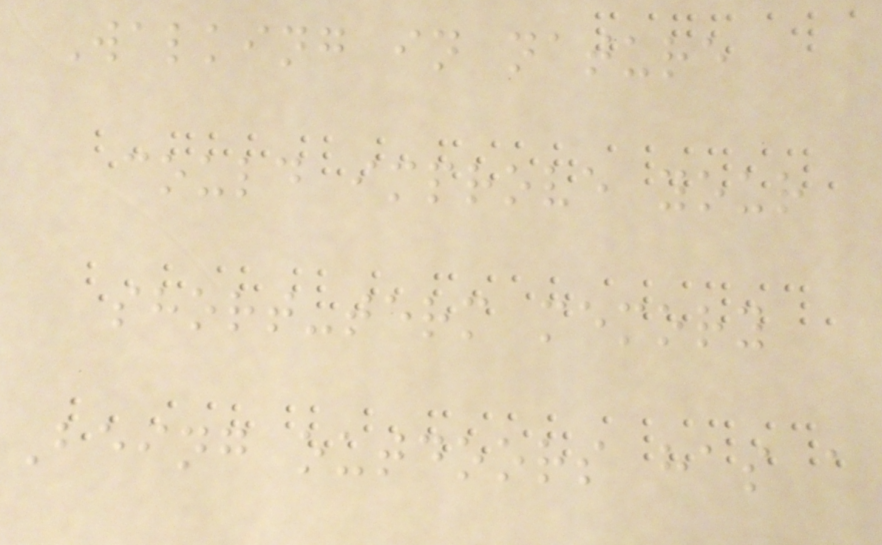Walking in nature
could improve your
short-term memory
Being outdoors has a
